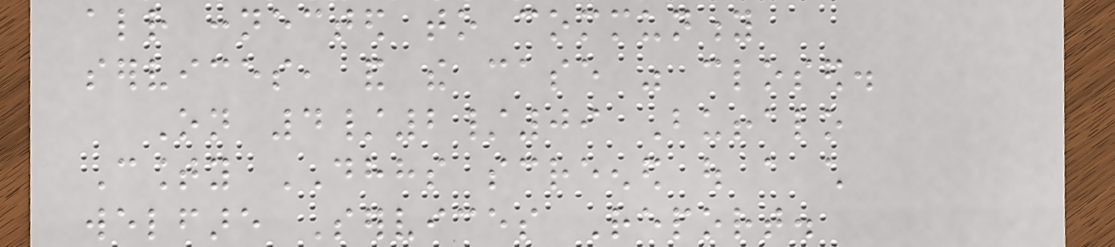already connected to community
services, and the case was closed.
On 4/2/09 Buffalo
County DHHS screened out a child
welfare Services Report.
